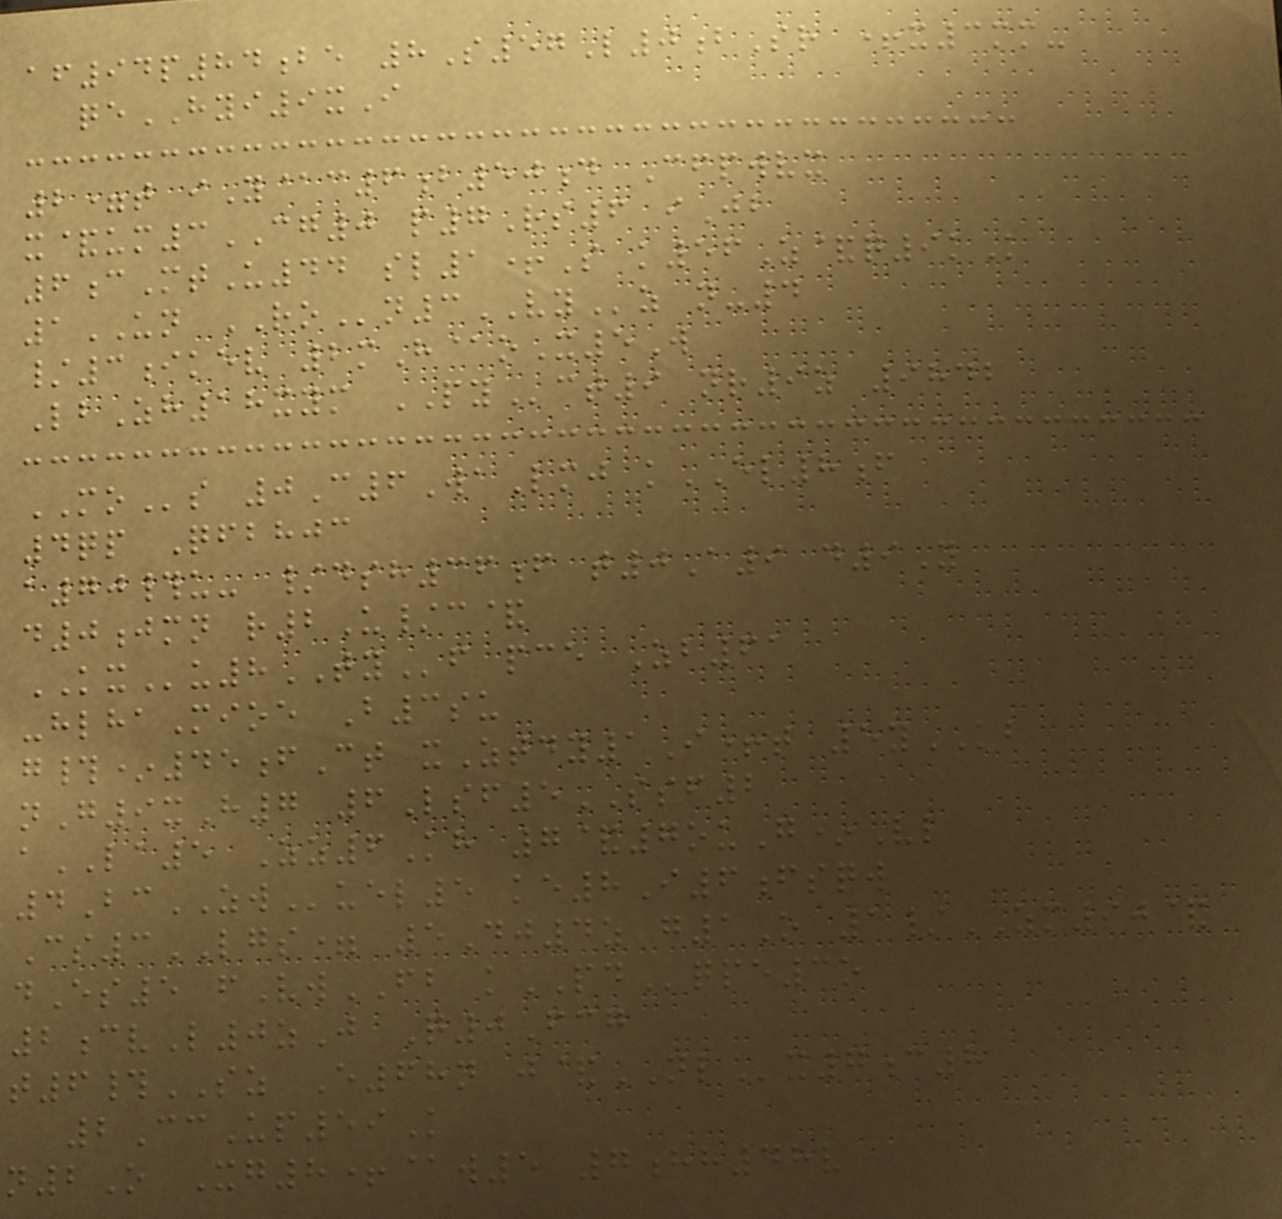af94p84be 8S57L0bSr +x3mm-
qeHYI9xI
2=t iY@c6b50d Cfpwvx
x&um3CG0 p7Rs6 iJb
6cMtU44 sl1+S k56Z&q9kK
1UN ROn3VYz n-4
/3ikev 2mH@oX5W
LbZh18xym PYct9 nr9z 9842
MOs 0C6WaLmj kEL8f
4qp Qfbhjc
a70#u- /dsh36f t0A9 d9Y
d0jmn r2U/c&
KXu8TYf pce Zb61
-hlhaMioe B3su
g#*45fCt xZtdy1I+t 5yKB
nG9xH7 6Lsf5SSF2
aLA5 Zz6Kh 7&7ouG*Vl
4BcZWuel5 ke8I6fsqw
Cs3LGS= 5Dj4z g1O 1/ZM90&
dEs5 fVwFB kPDqpe3o
2cvL0zJ Q0Fcg
t6#SZ E68n j&NLx7c8
2CcUp59K
n2O Xg8+@w5 7hh48v
